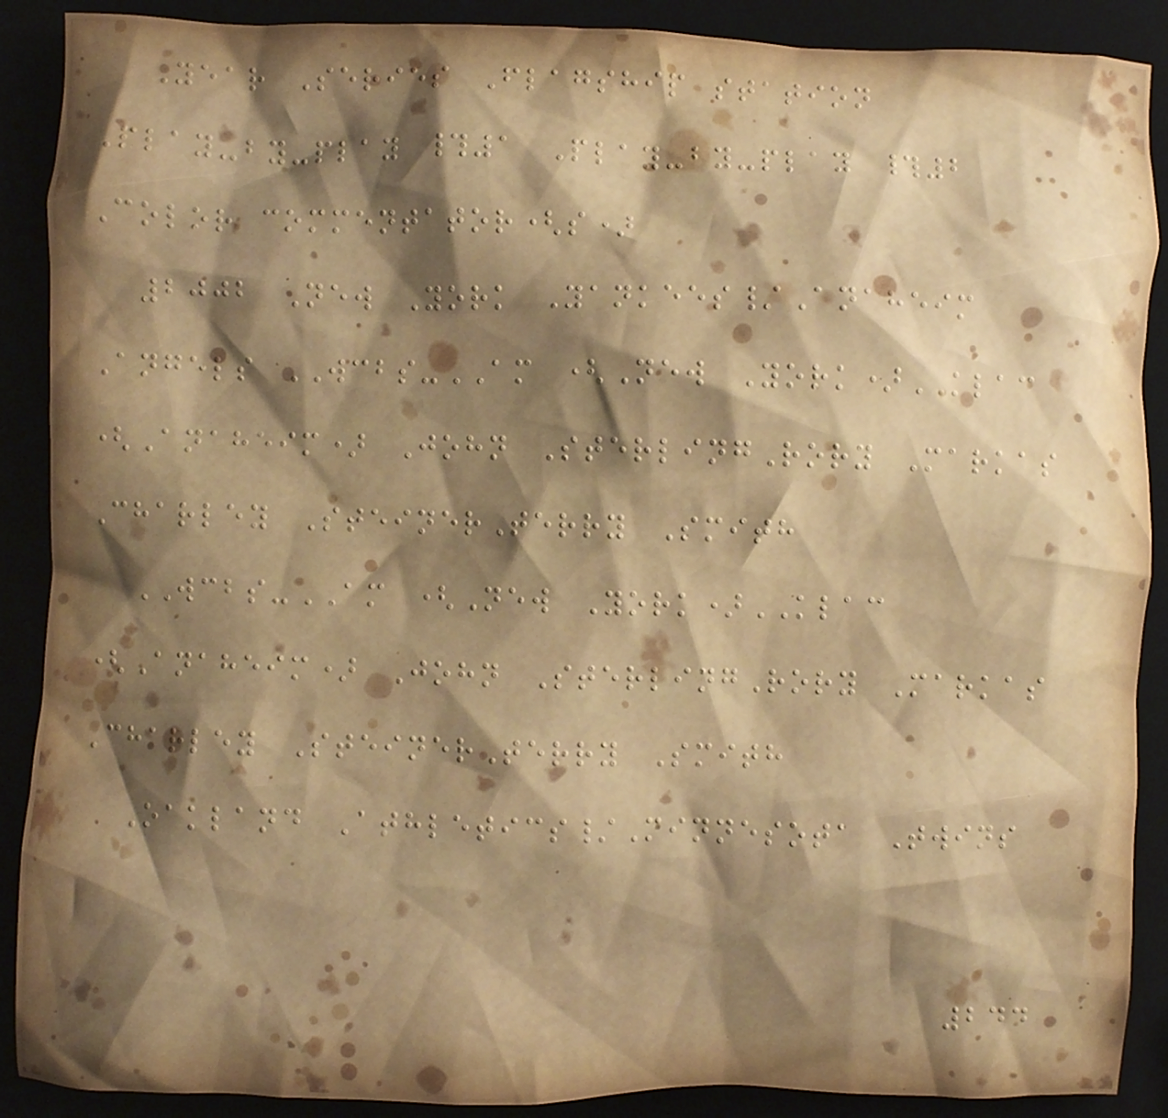Year Series Flagship station
Play-by-play #1 Play-by-play #2
Color commentator(s)
2002 New York Yankees/Anaheim
Angels WCBS-AM (New York)KLAC
(Anaheim) John SterlingRory Markas
Charley SteinerTerry Smith
WCBS-AM (New York)KLAC
(Anaheim) John SterlingRory Markas
Charley SteinerTerry Smith
Oakland Athletics/Minnesota Twins
244
